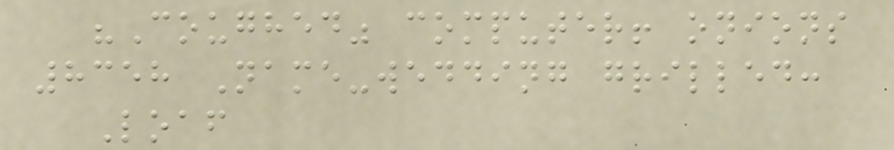"Coughed" computer! onions
8358 Name-wedding grilled:
Loaf
